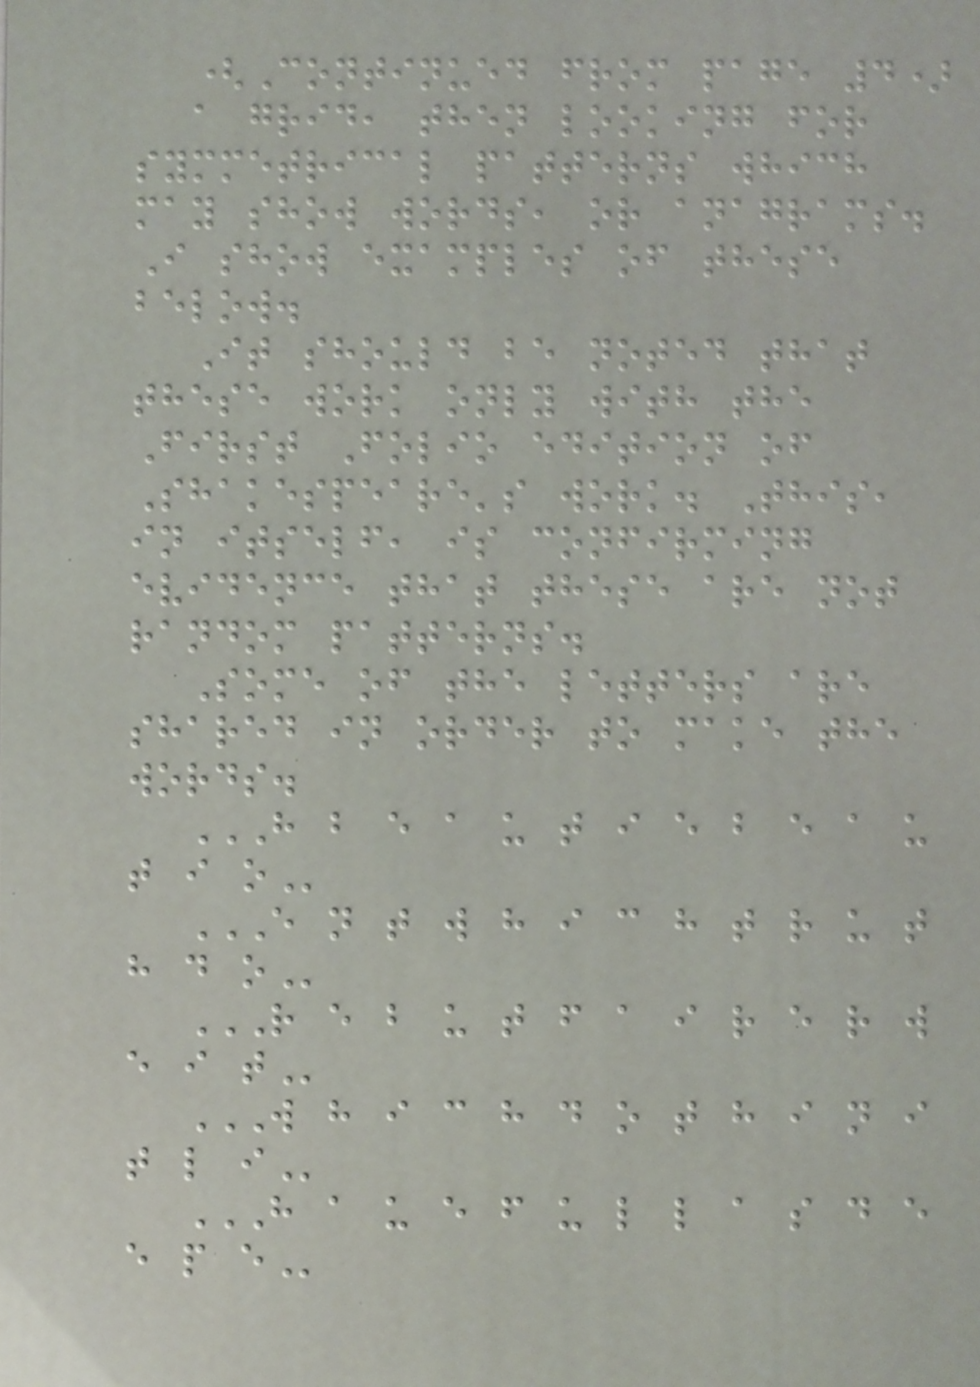(Continued from page 4)
a grid, then looking for
symmetrical patterns which
may show words, or anagrams.
I show examples of these
below.
It should be noted that
these work only with the
First Folio edition of
Shakespeare's work. This,
in itself, is confirming
evidence that these are not
random patterns.
Some of the letters are
shared in order to make the
words.
H B E A U T I E B E A U
T I O
E N T W H I C H T R U T
H D O
R E B U T F A I R E R W
E I T
W H I C H D O T H I N I
T L I
H A U E F U L L A S D E
E P E
